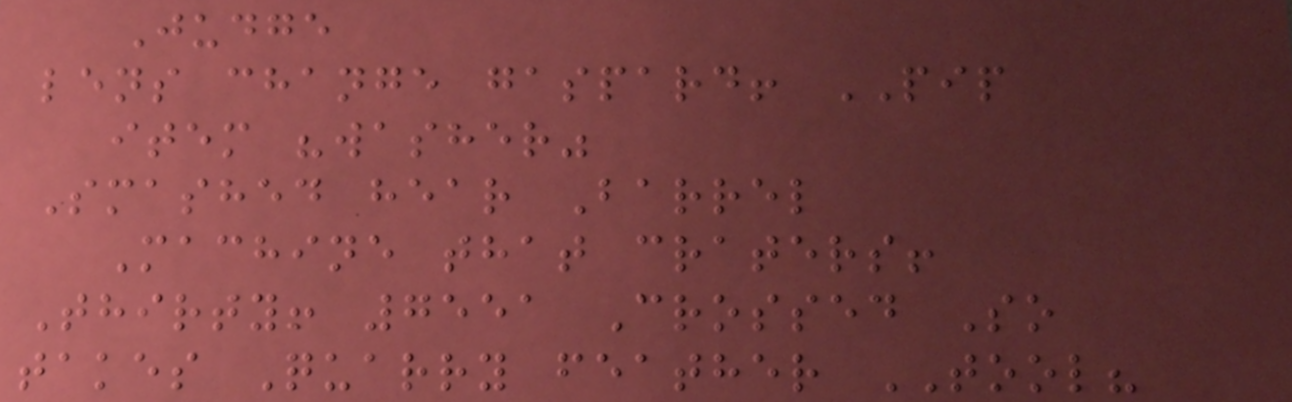Judge
lens change gaspard! PIP
item "washer"
Smashed hear Barrel
Machine that craters!
Thirty! 7551 Crossed So
takes Quarry feather TOOL?
